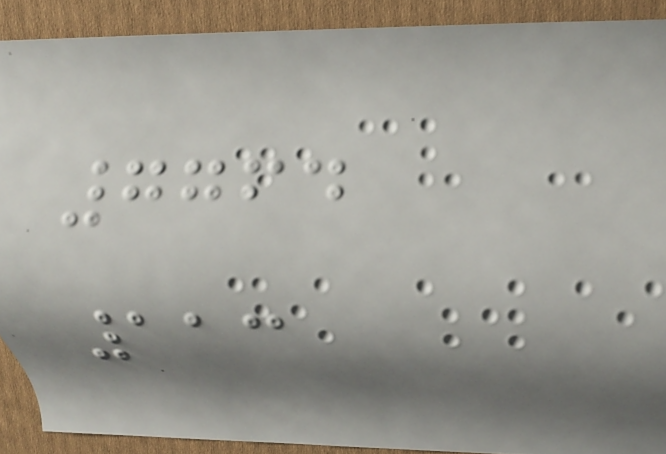7764
113
